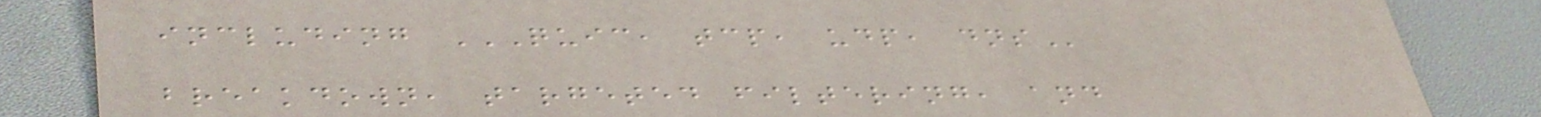including QUIC, TCP, UDP, DNS
breakdown, targeted filtering, and
